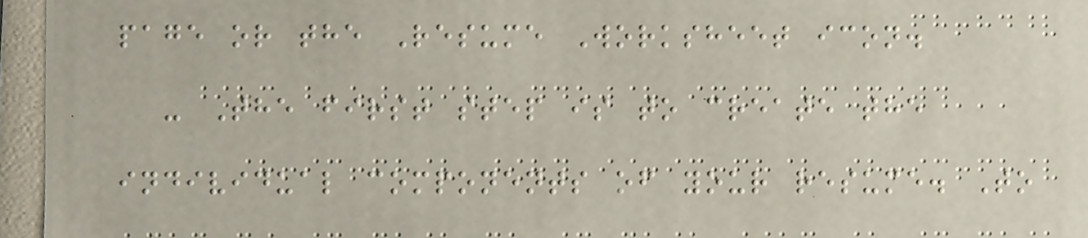page or the Resume Worksheet icon.
- The first step is to create the
individual components of your resume. To
